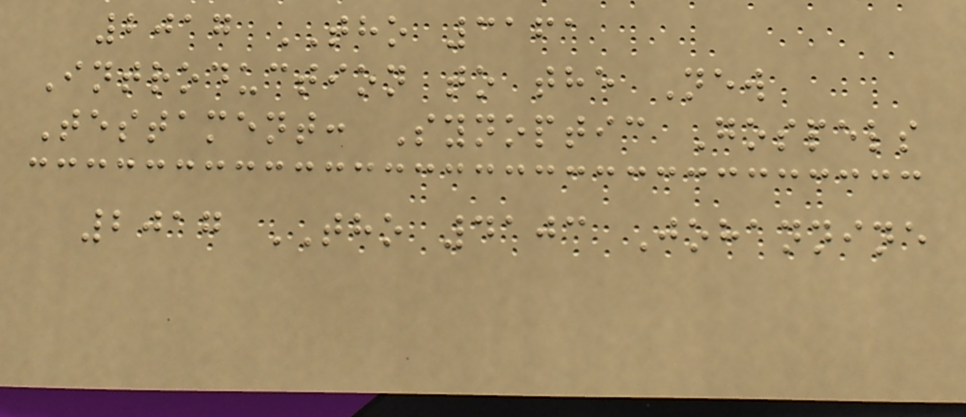2017 THO 3161
Introduction to the New
Testament: Synoptic Gospels
2017 THO 4103 Johannine
